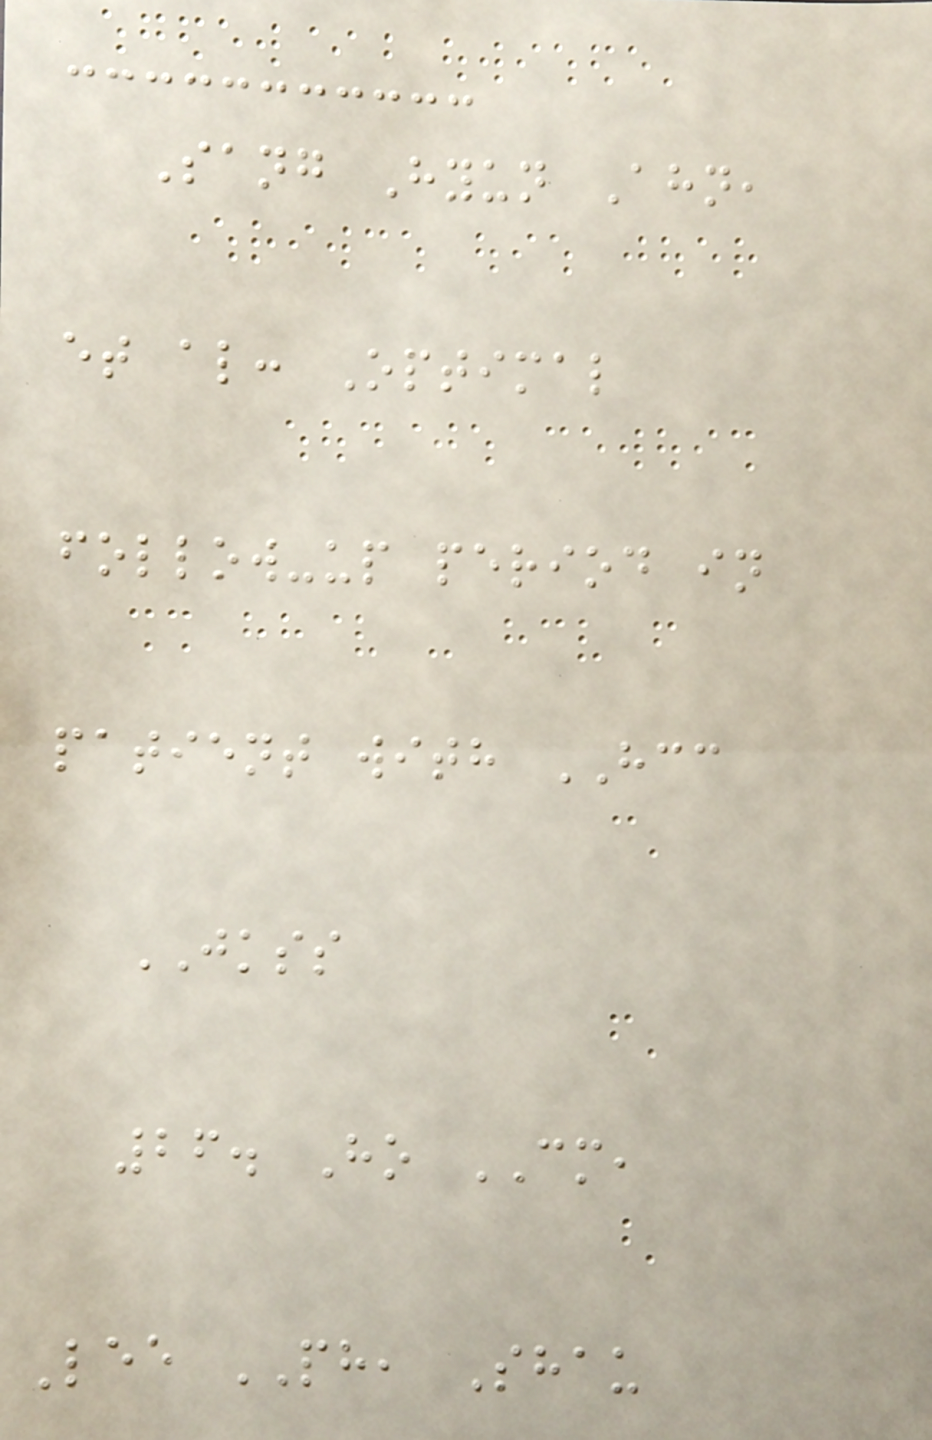Sang Hyun Ahn,
et al: Optimal
follow-up period in
patient with HCC
JKSS
26. Ho CM,
Lee PH, Shau
